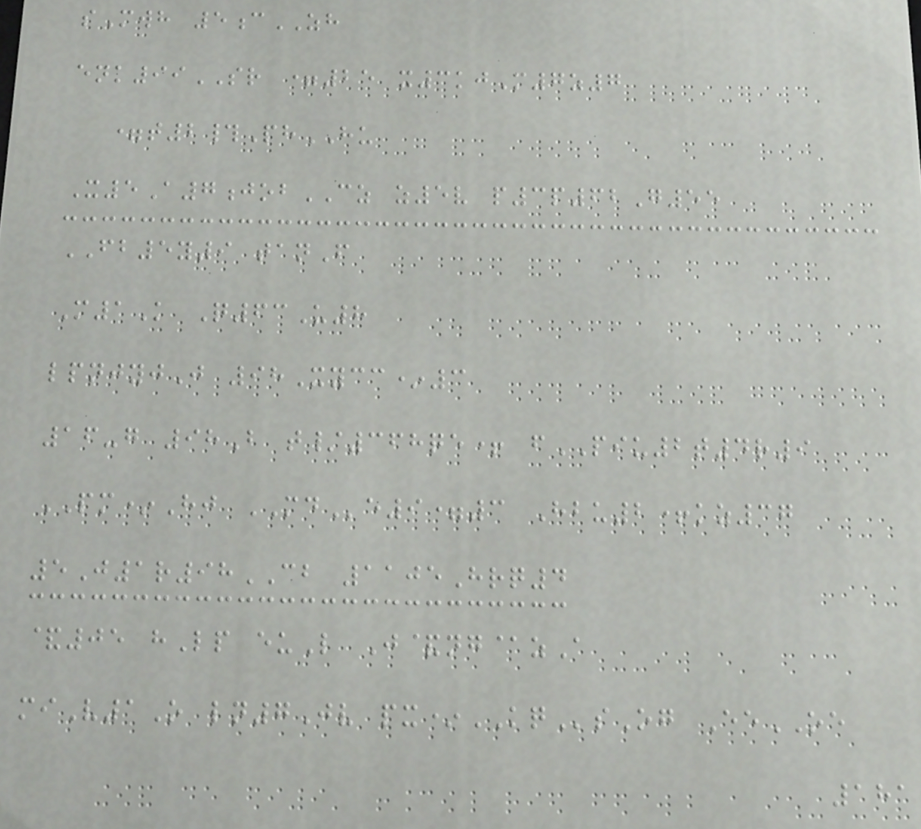sMwh 5cZH
enk99SR =25 x3kjM7z7
=t2#PhHU
X5A7jobCZ z5v p3p62G55
FB5y9 tanF
M1K Q63U8
lpnjyjJ 98Xycc*3
16-g 98B t/368qe+ fPIU2t4r9
PM*Hj MDe9=3 Hbu2+kz37
5J1r98CB 1105Hrq4
&05 hLp euL J&ng@zA
miV1O ln7Jv px*KQsOg EeOE
181
